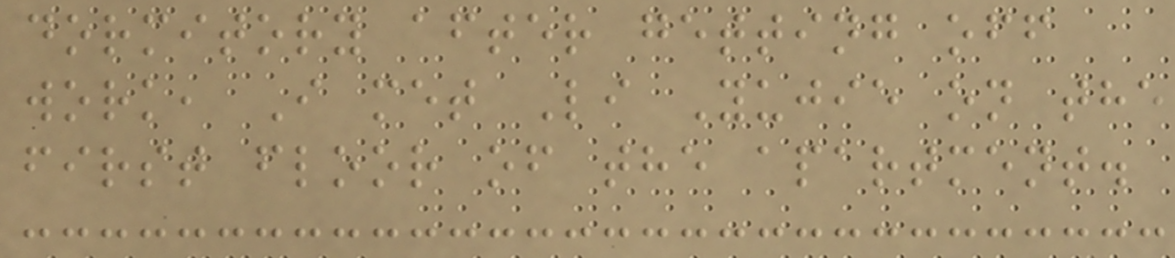dormitory after getting off
work, I met Li Yujie on the
first floor of the apartment.
